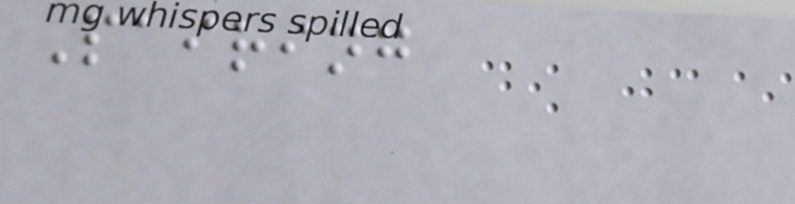Pairing
